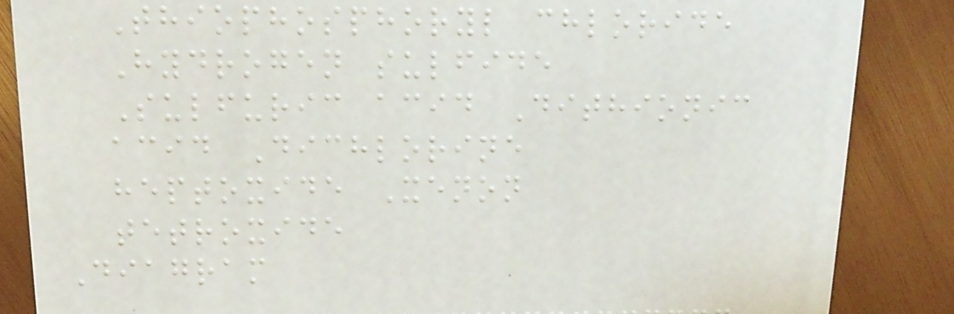Thiophosphoryl chloride
Hydrogen sulfide
Sulfuric acid Dithionic
acid Dichlorine
heptoxide Xenon
tetroxide
Diagram
